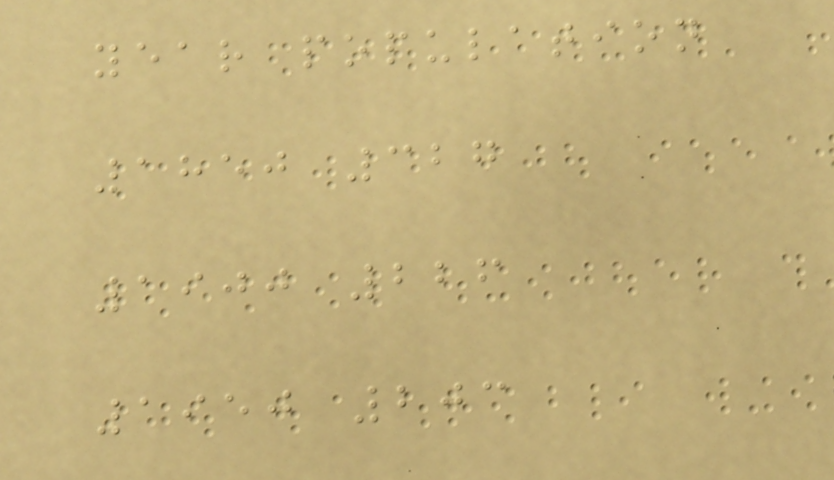year population
1850 327
1900 226
1950 203
